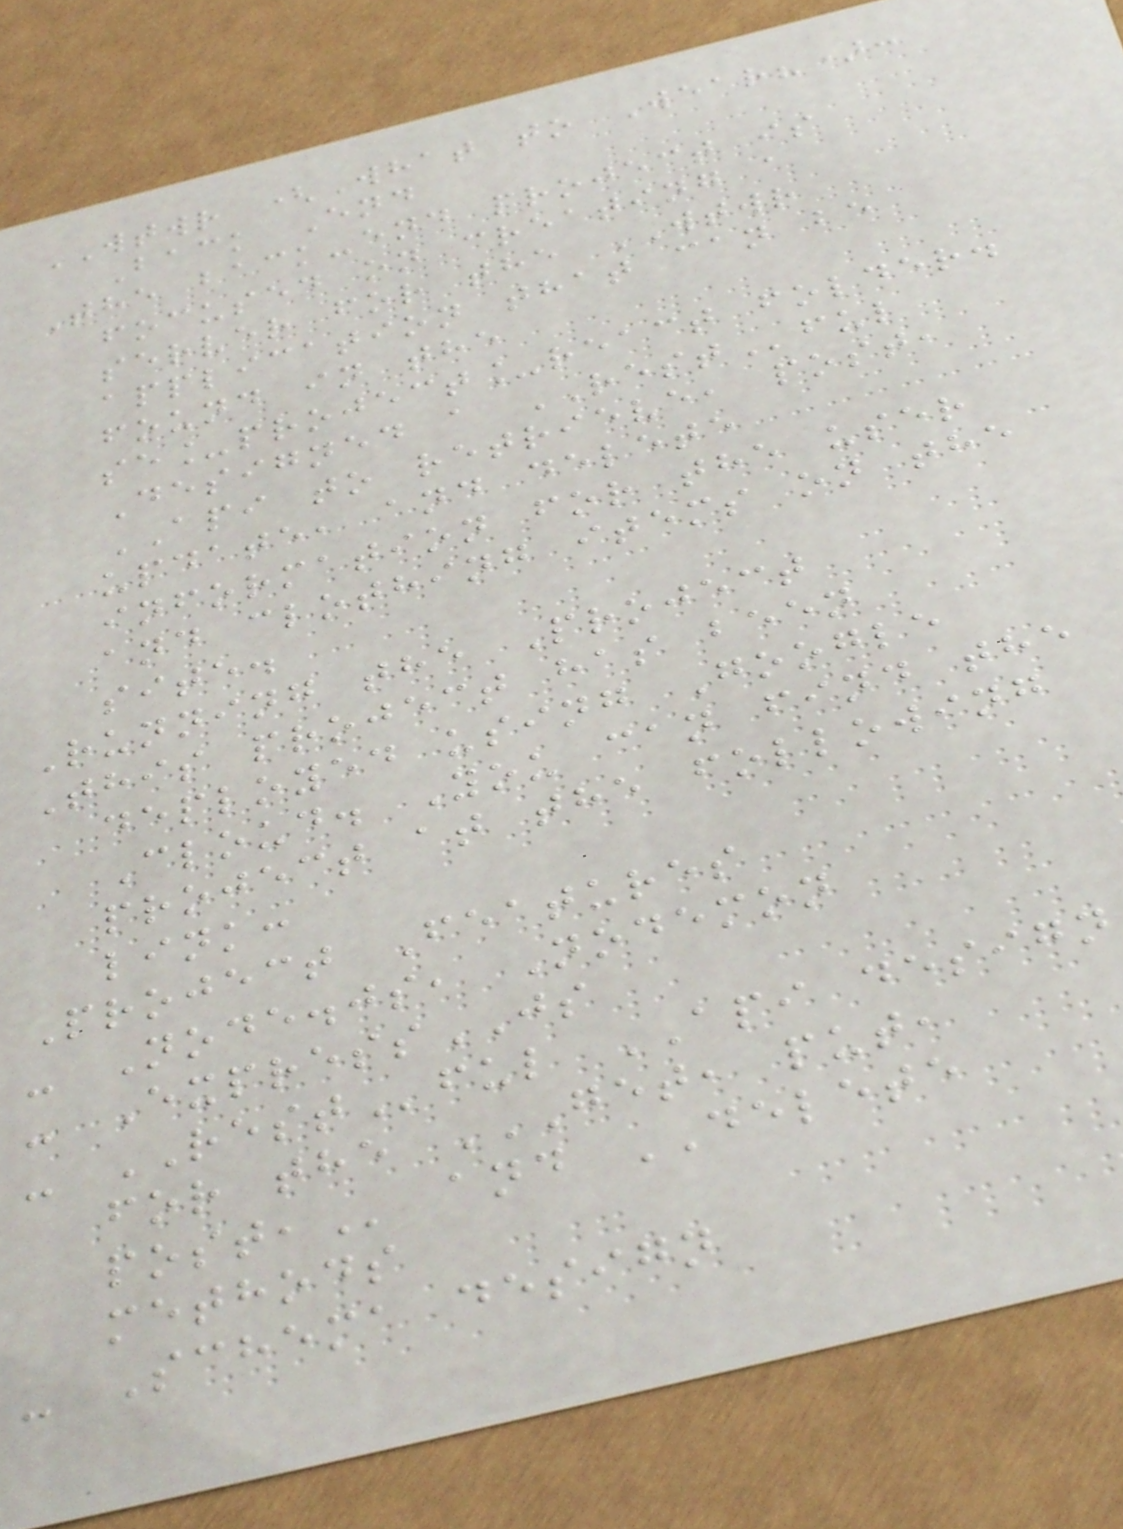WTWR (What to Wear?):
Back End
The back-end project is
focused on creating a
server for the WTWR
application that can be
found in the
se_project_react folder.
Designed a RESTful
API to retrieve, post,
update, and delete
information for the user
and clothing items on the
site.
Running the Project
This project has been
deployed using Google
Cloud. You can find the
project at the following
link:
Project Features
- Node.js, Nodemon
- ExpressJS
- RESTful API design
for the GET, PUT,
POST, and DELETE
methods
- Schema design
